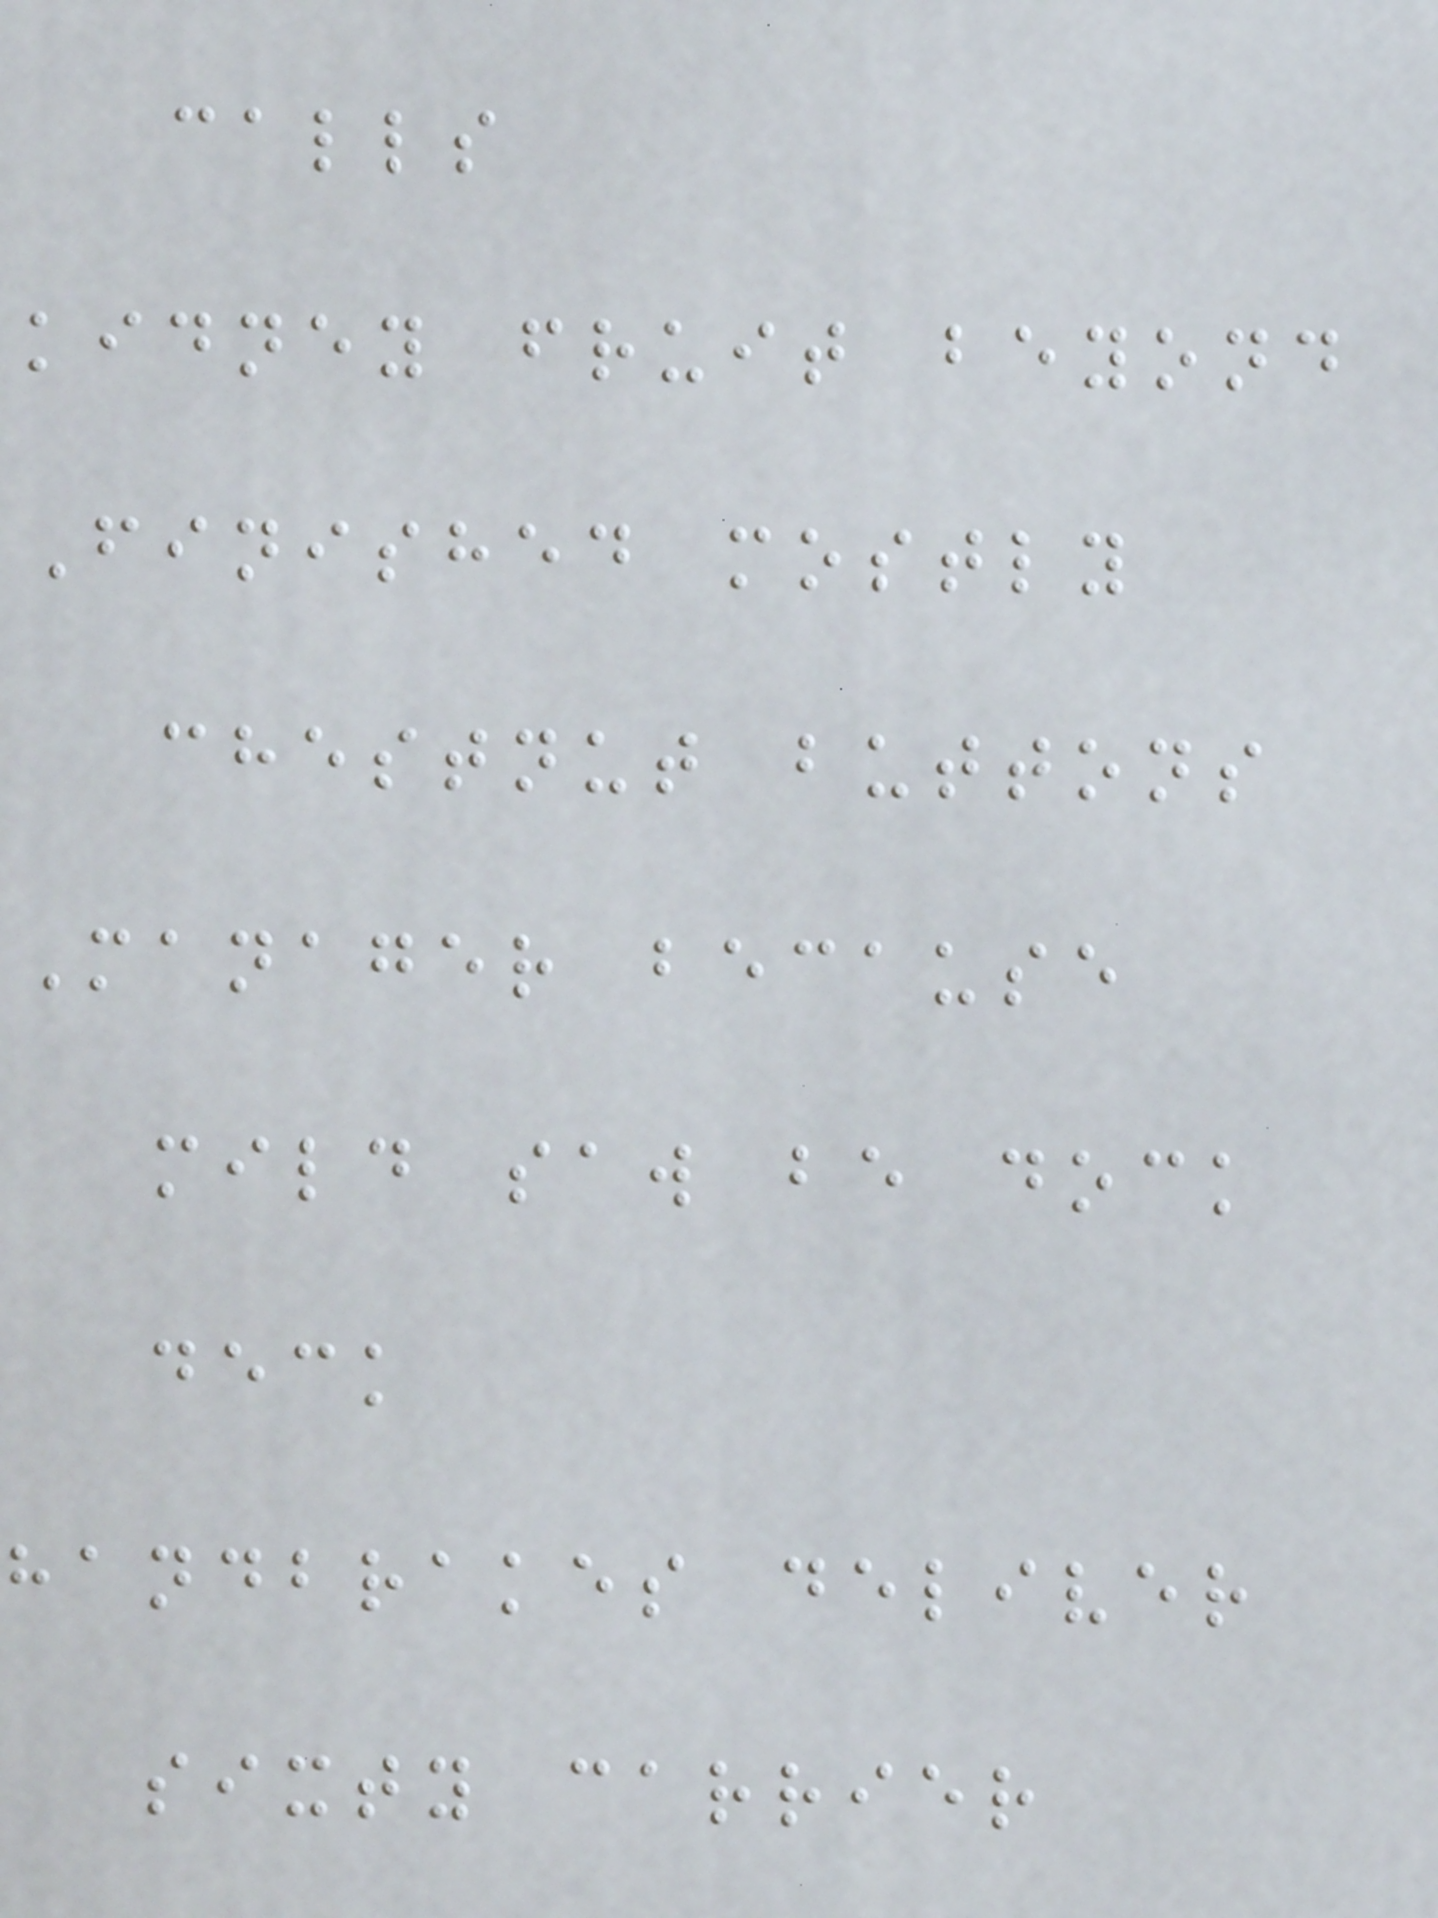calls
kidney fruit beyond
Finished mostly
chestnut buttons
Manager because
mild saw be dock
deck
handbrakes deliver
sixty carrier
